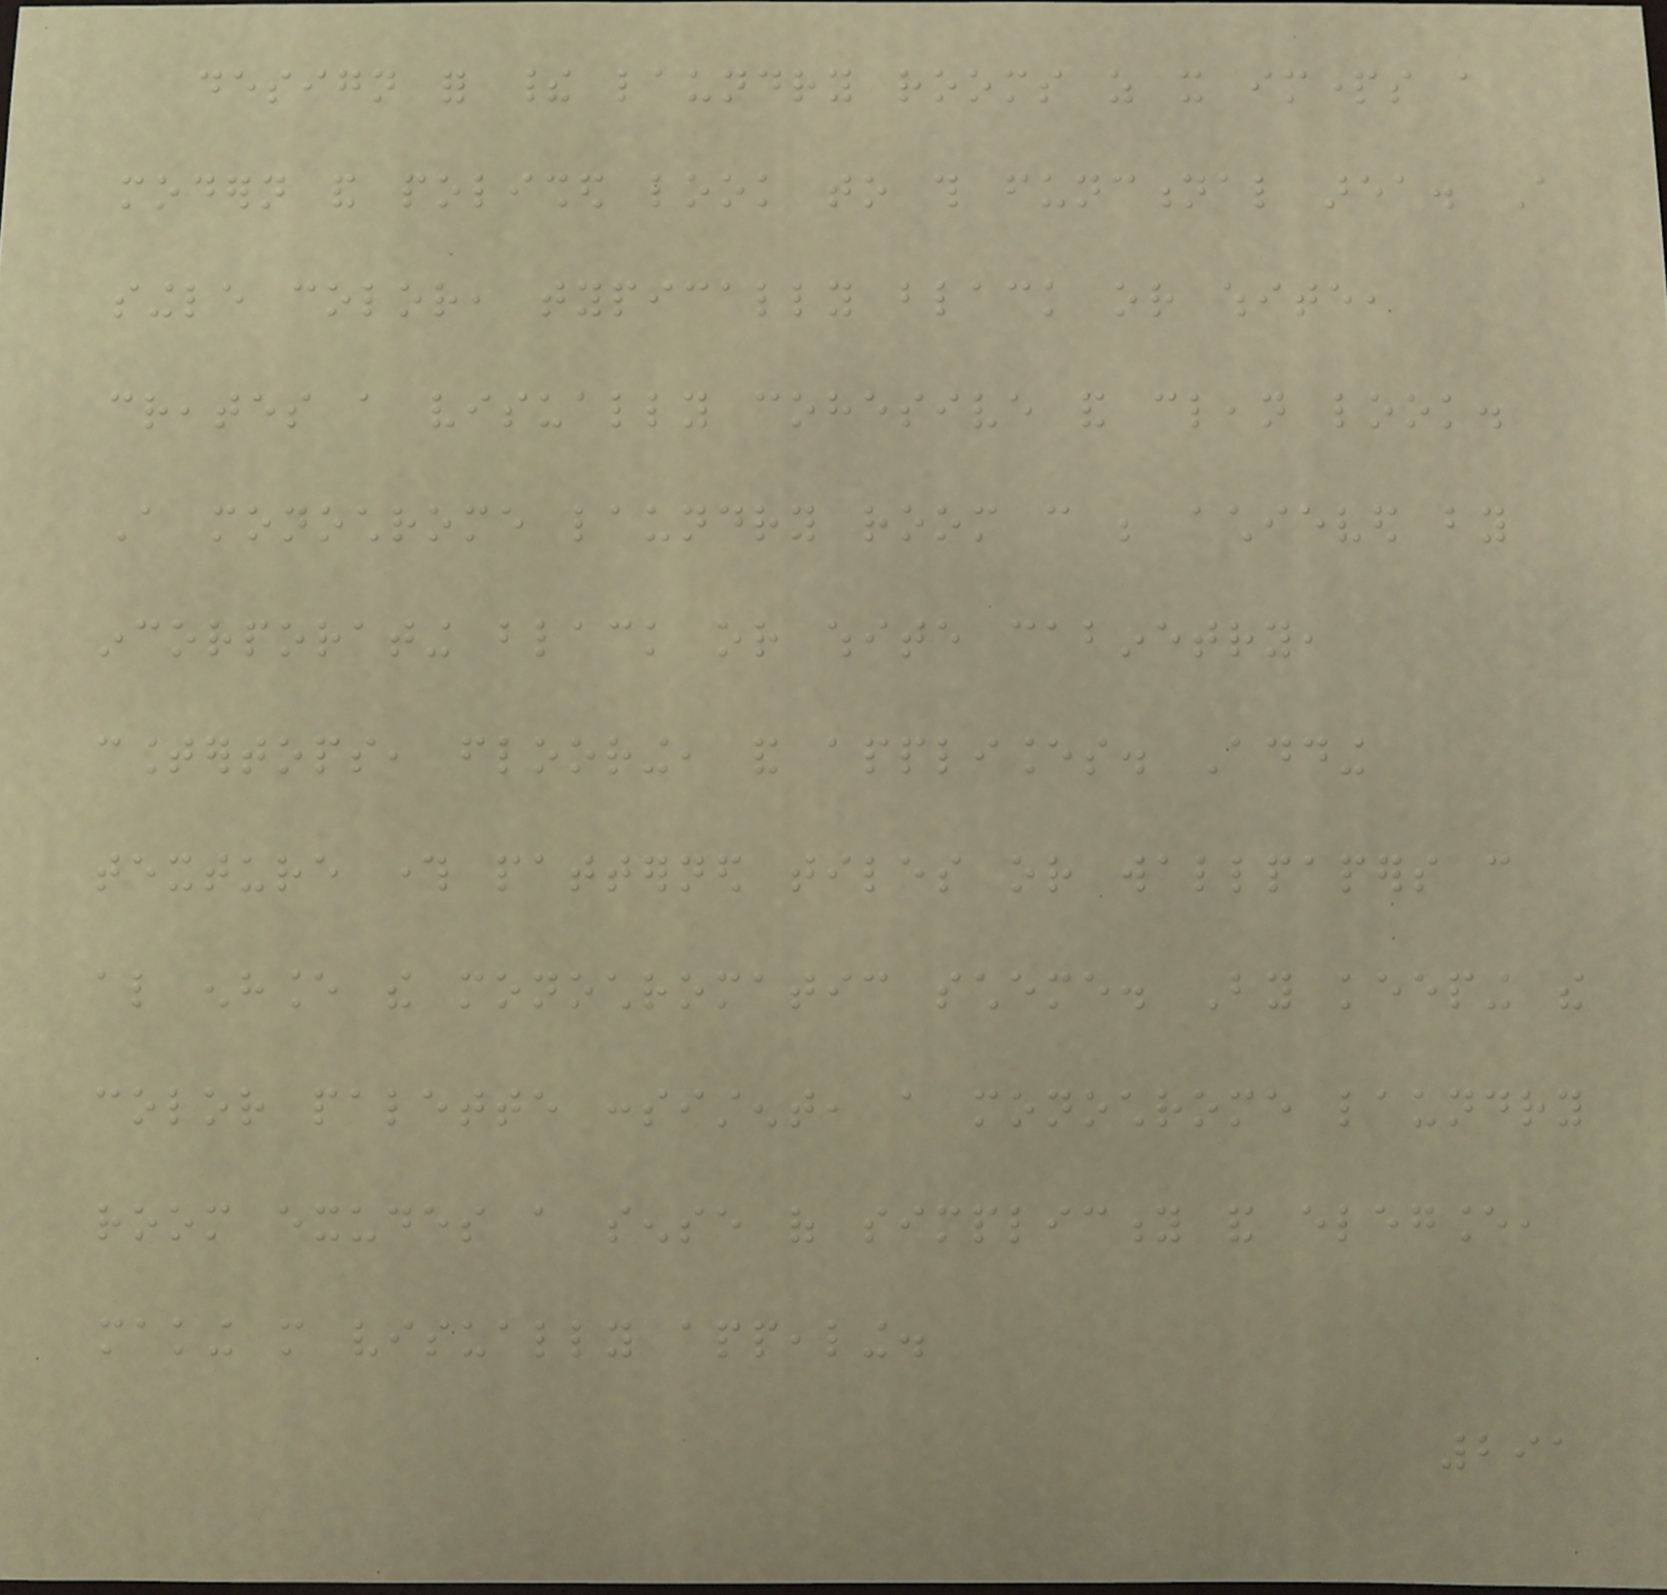design for their laundry rooms as it imparts a
modern and polished look to this functional area. A
single color, typically black or white,
creates a visually cohesive and clean look.
A monochrome laundry room can be achieved by
incorporating black or white cabinetry,
countertops, flooring, and appliances. Adding
texture through patterned tiles or wallpapers can
also enhance the monochromatic scheme. By keeping the
color palette consistent, a monochrome laundry
room exudes a sense of simplicity and elegance,
making more visually appealing.
291
